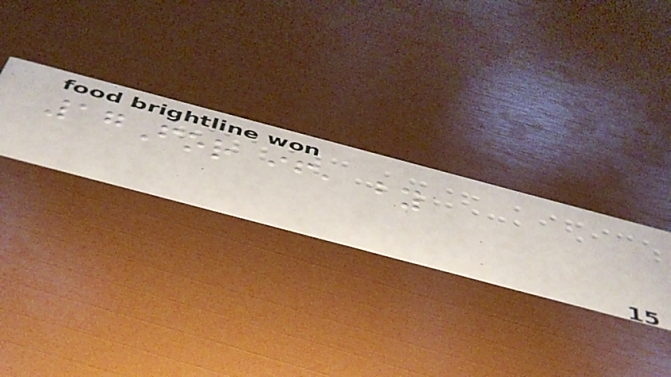17For if, by
